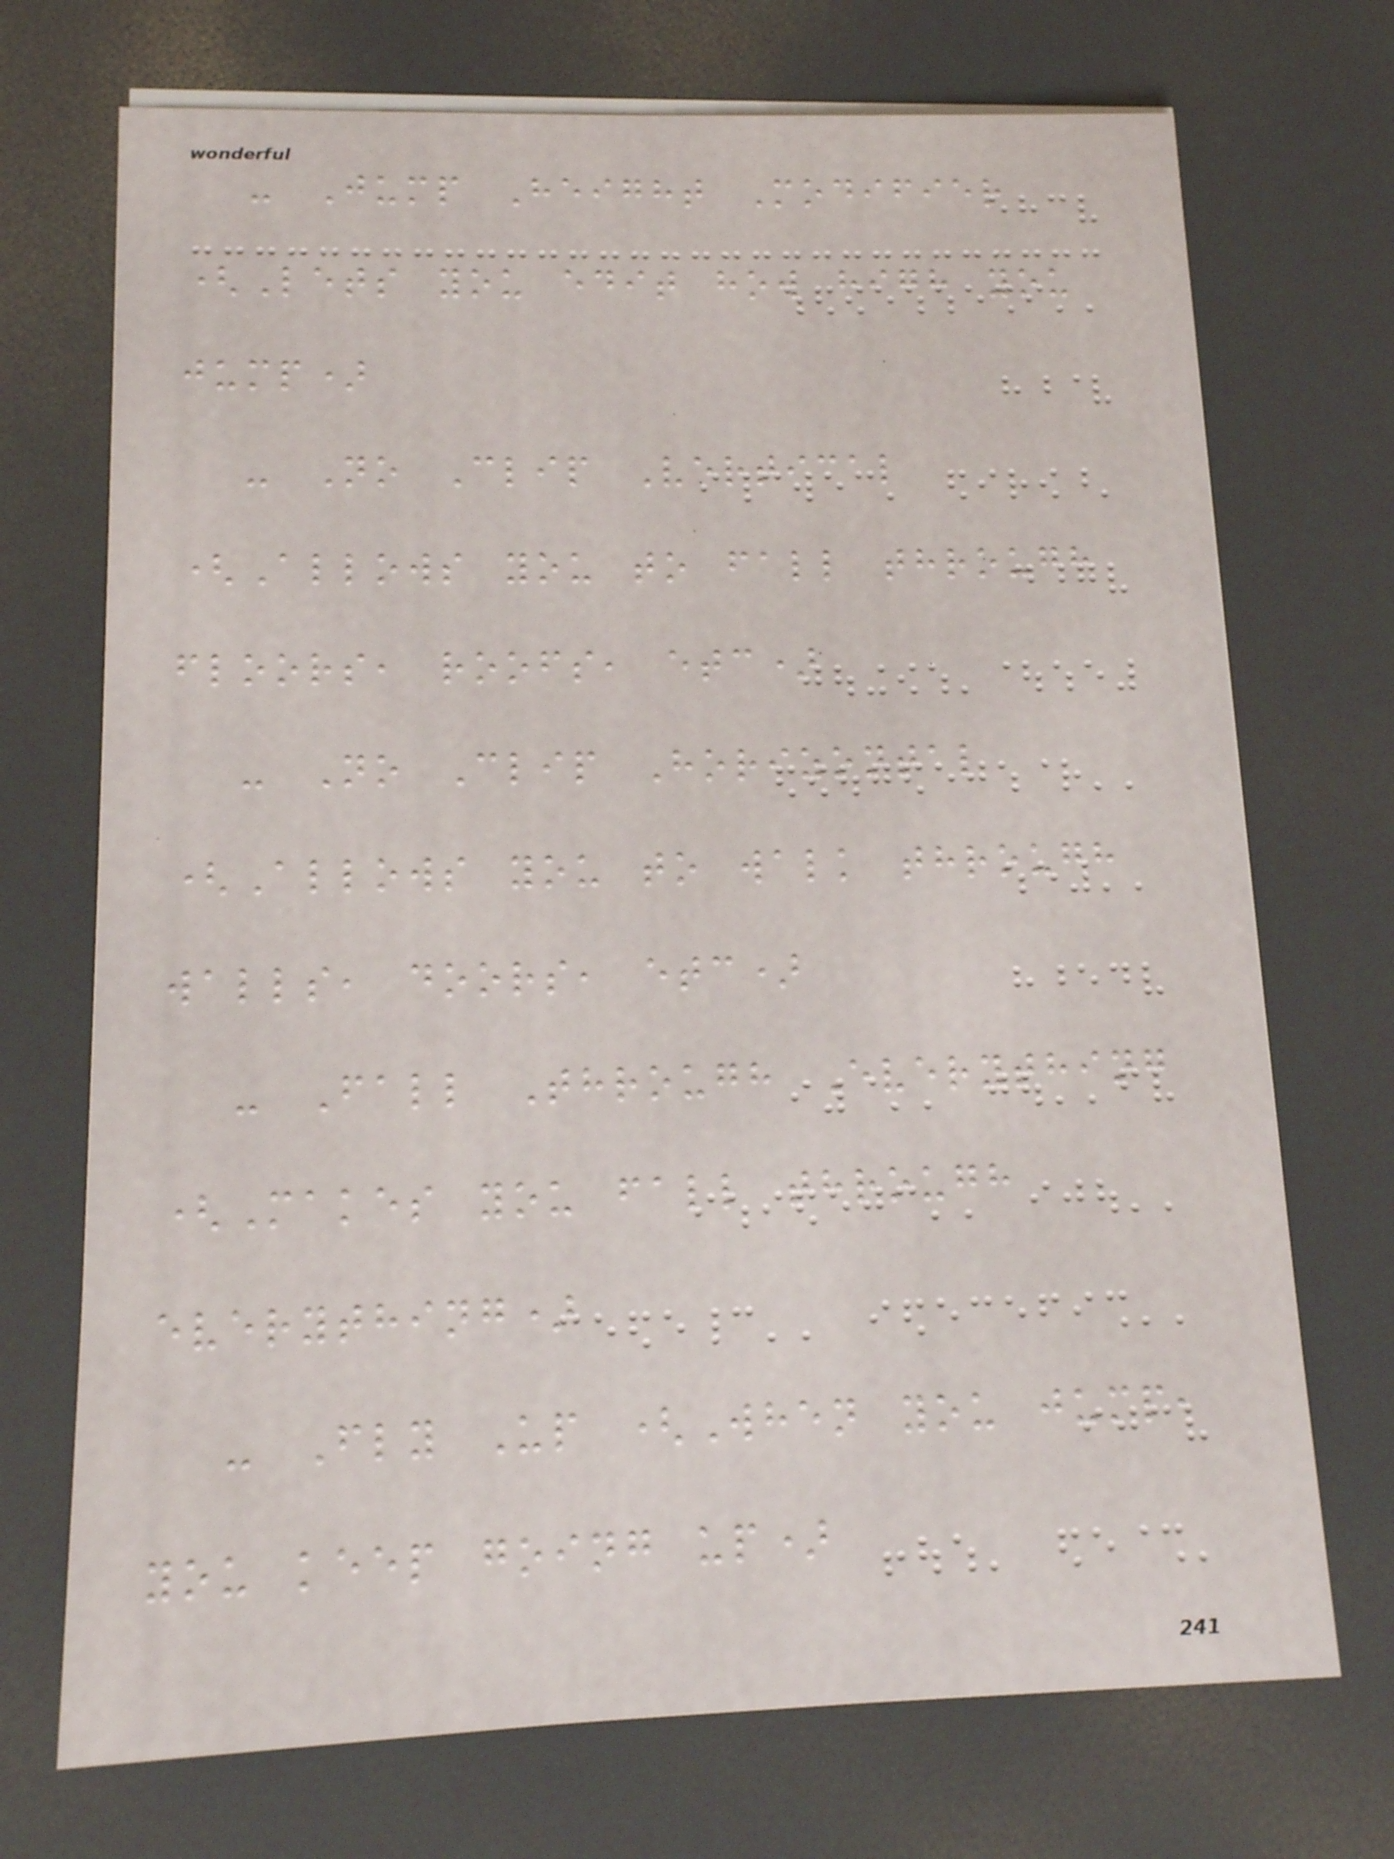- Jump Height Modifier
(Lets you edit how high you
jump)
- No Clip Vertical
(Allows you to fall through
floors, roofs, etc)
- No Clip Horizontal
(Allows you to walk through
walls, doors, etc)
- Fall Through Everything
(Makes you fall through
everything)
- Fly Up (When you jump,
you keep going up)
